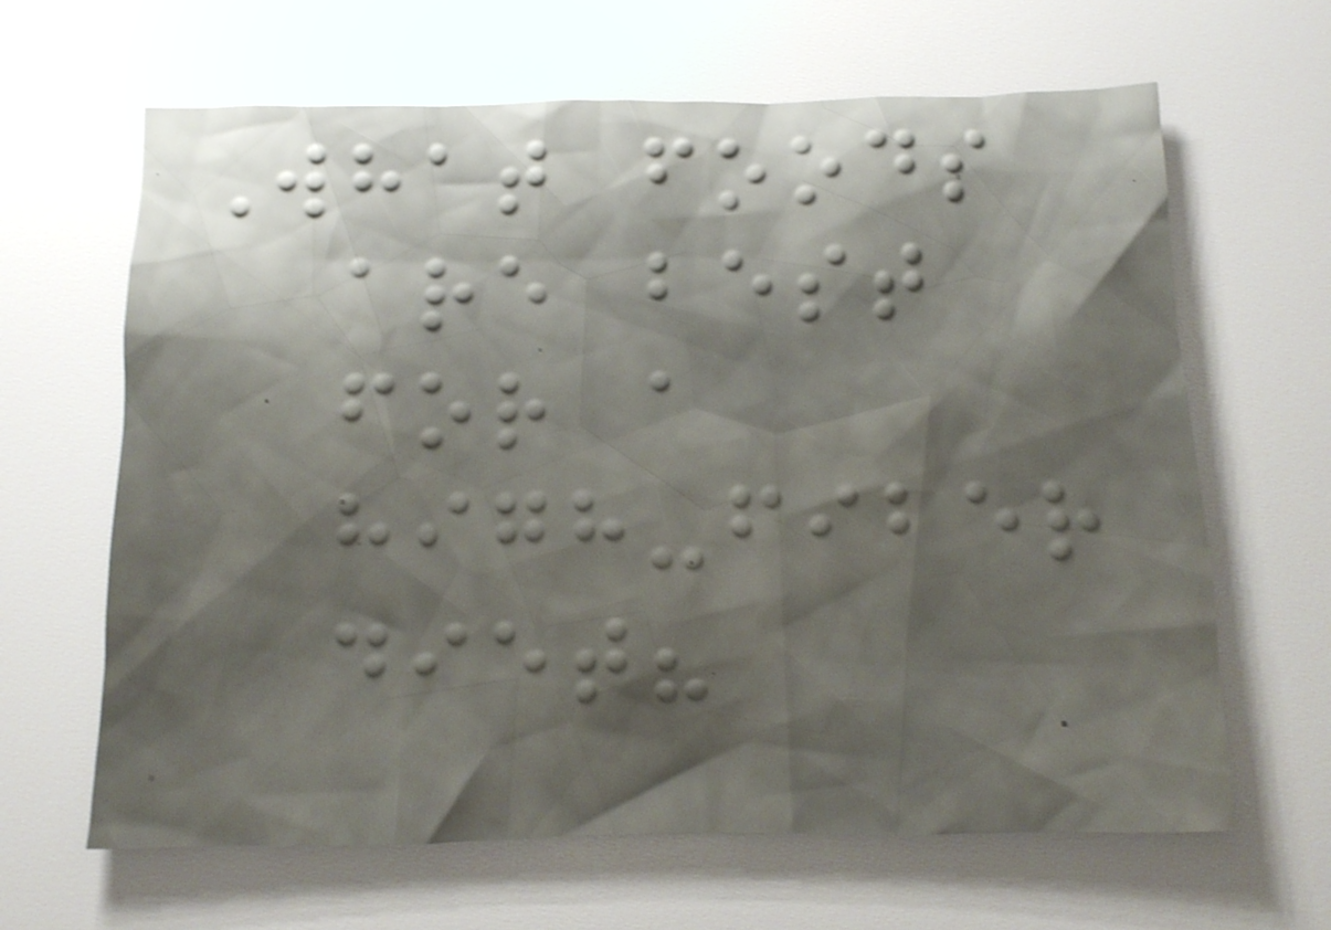What foods
are best
for a
high-fiber
diet?
